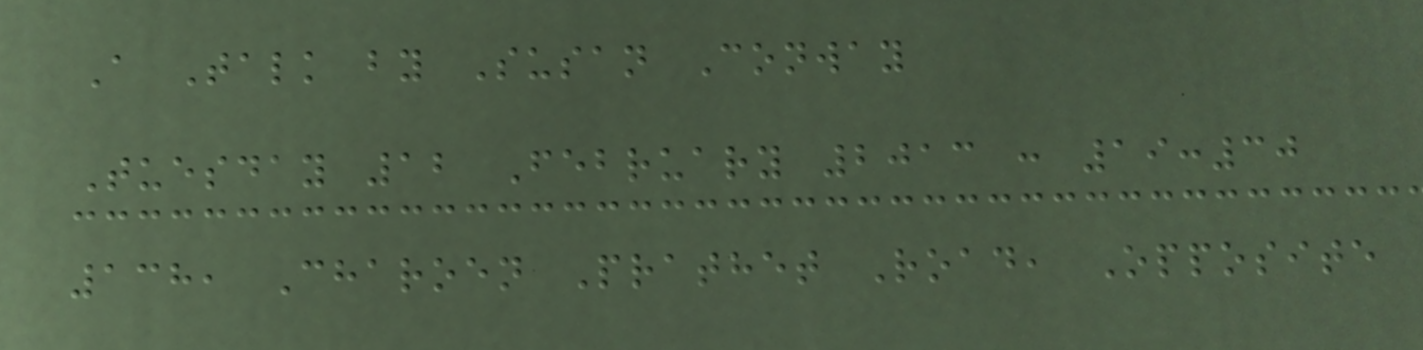A Talk by Susan Conway
Tuesday 12 February 2013 : 19:30
138, Charoen Prathet Road, Opposite
